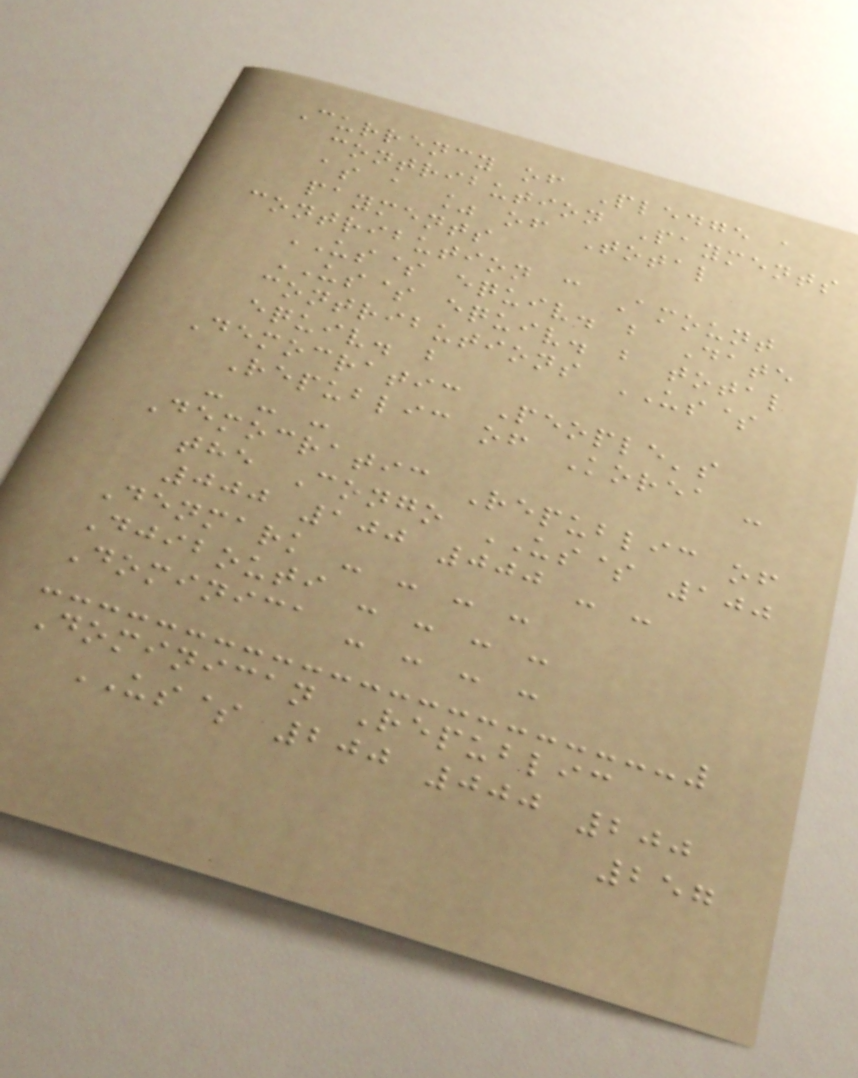Currency of Pledge a
contribution Payments
as a % of Total
payments
contribution c Amount
US$ equiv. b Date
US$ equiv. b total
contributions US$
equiv. b
Democratic People's
Republic of Korea -
- - -
Democratic Republic of
the Congo US$ 100
000 100 000 - -
Denmark - - - -
Djibouti - - - -
Dominica - - - -
Dominican Republic
US$ 200 000 200
257
